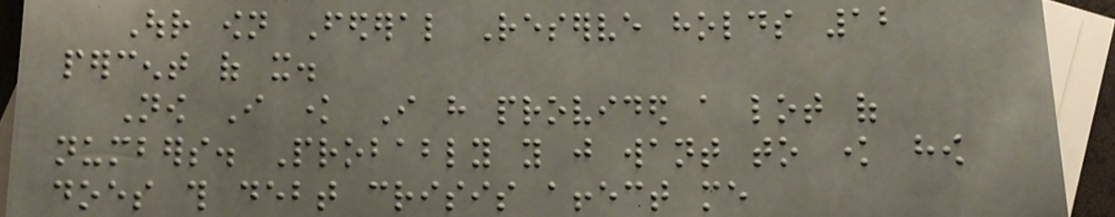Our own Federal Reserve holds 12
percent of it.
Now I know I have provided a lot of
numbers. Probably you just want to know how
does this debt crisis affect me
